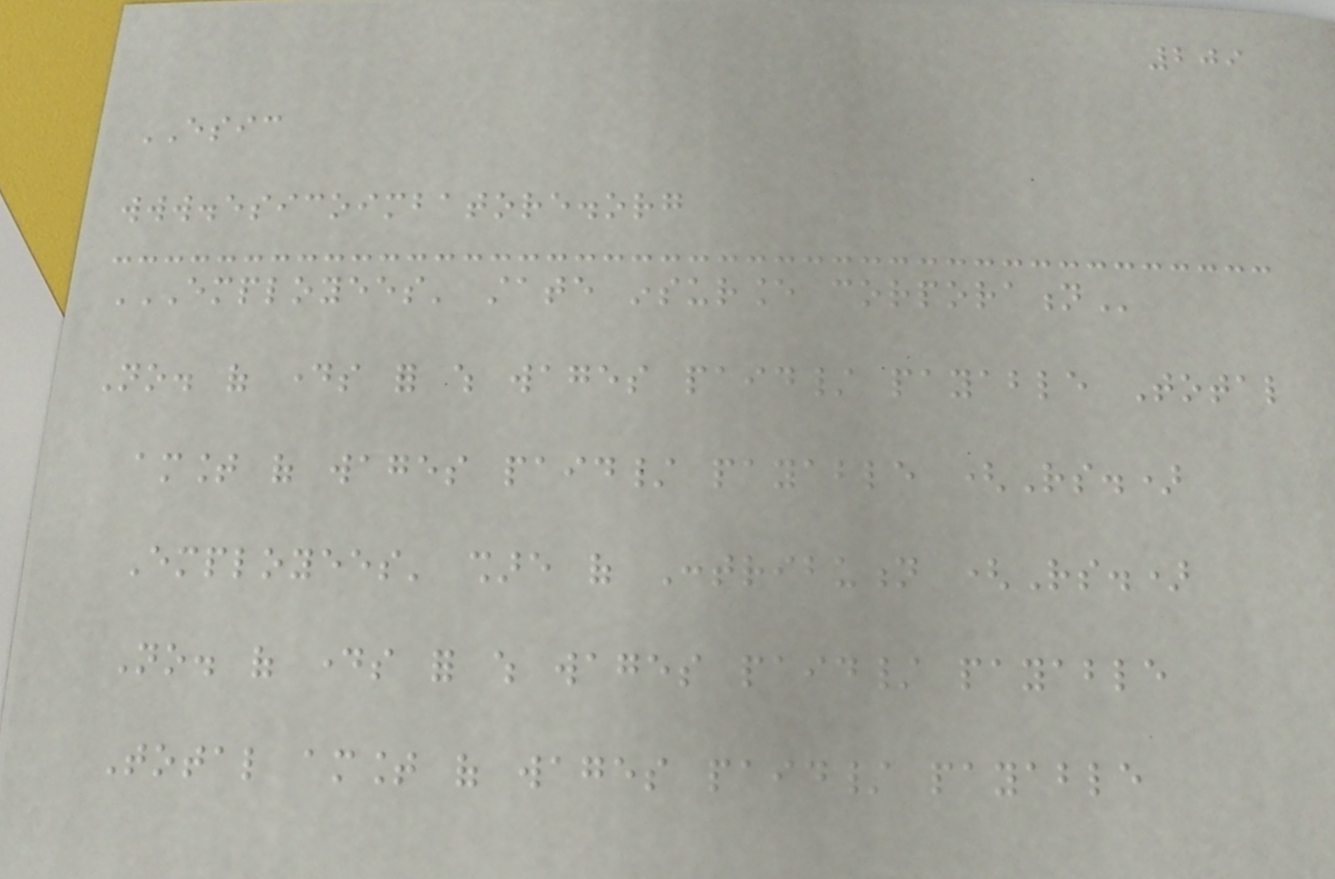209
ESIC
www.esicoimbatore.org
EMPLOYEES' STATE INSURANCE CORPORATION
No. of days for which wages paid/ payable Total
amount of wages paid/ payable (Rs.)
Employees' share of Contribution (Rs.)
No. of days for which wages paid/ payable
Total amount of wages paid/ payable
